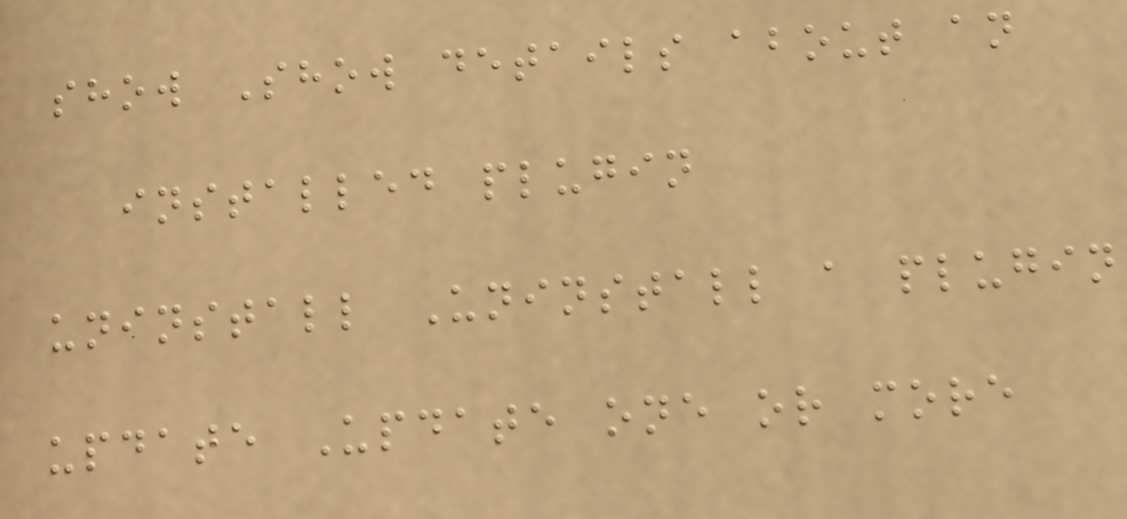show Show details about an
installed plugin
uninstall Uninstall a plugin
update Update one or more
